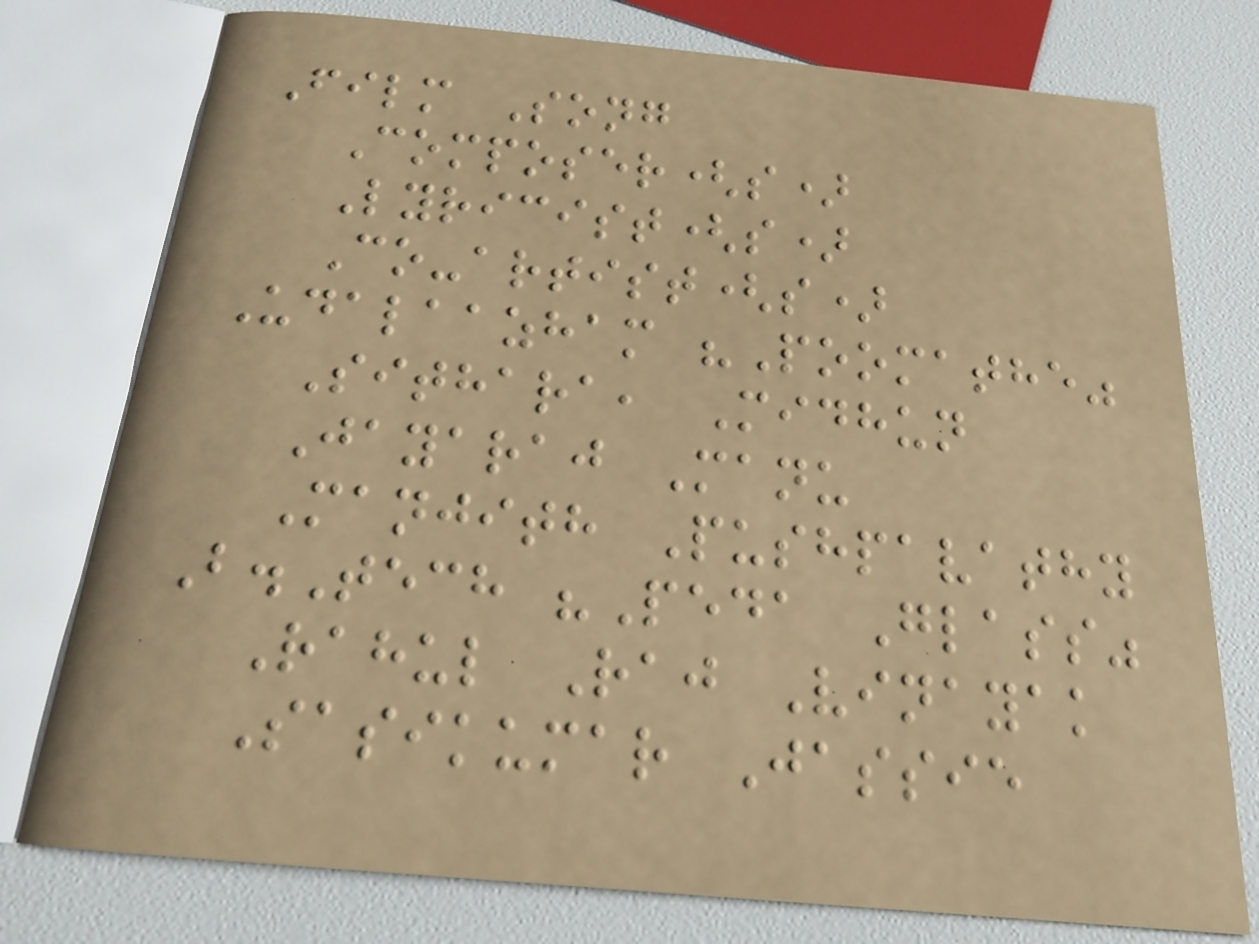Film Song
Composer(s)
Lyricist(s)
Co-artist(s)
Udalaazham "Poomathe"
Sithara, Midhun
Jayaraj Manu
Manjith Pushpavathy
B.Tech "Peda Glass"
Rahul Raj Vinayak
Sasikumar Jassie
